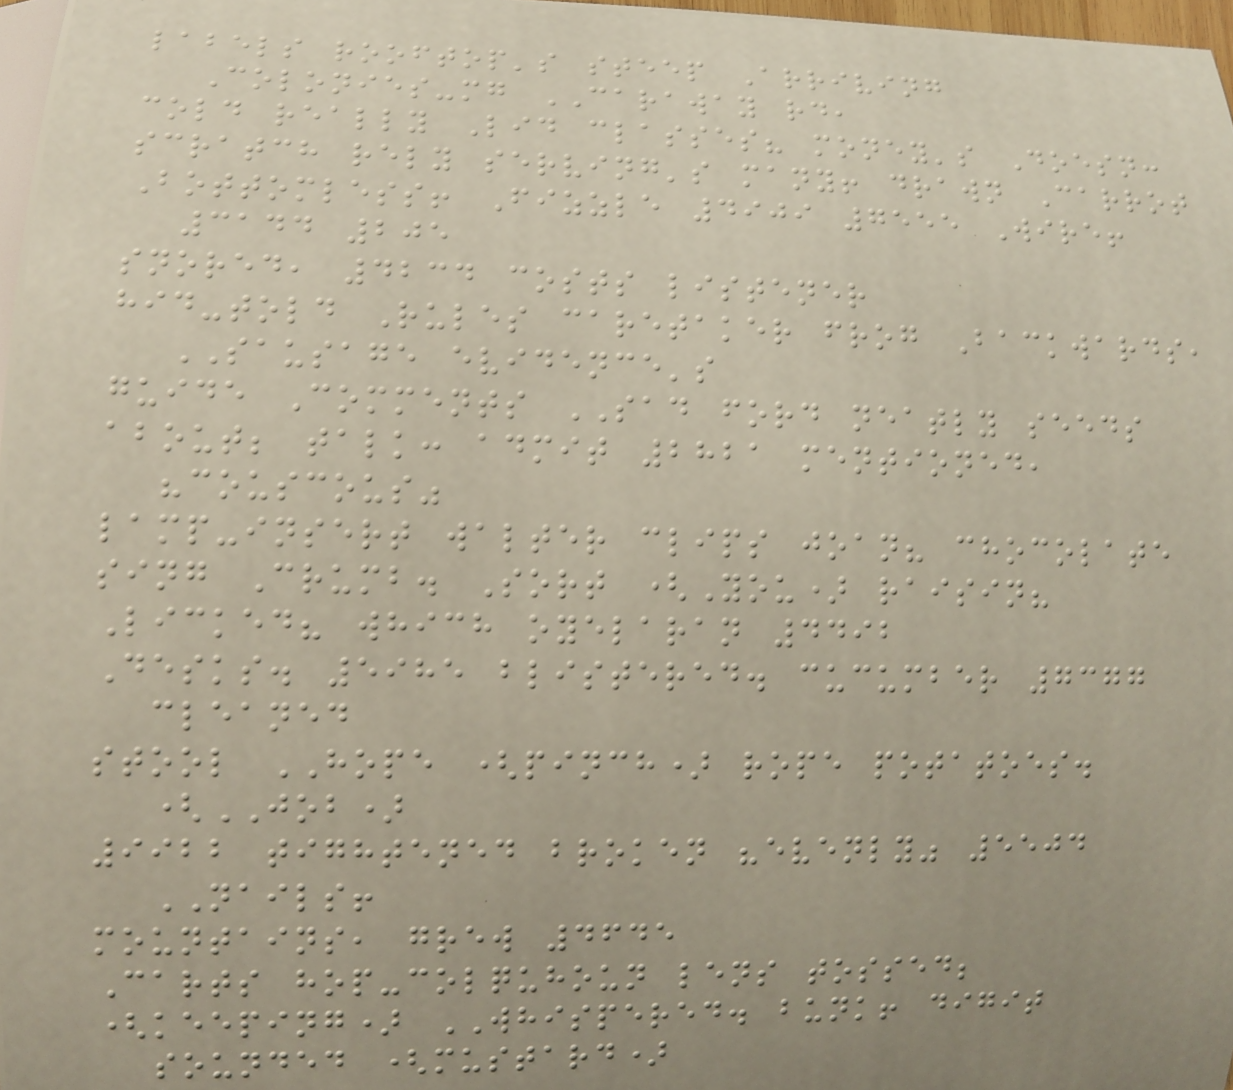labels rooftop's steep Arriving
Colonies-mg CARAWAY rd,
cold really Lid classes? money's Doesn:
scratch rely serving's many! drawn Carrot
Bottomless! Fizzle 4909 7555 Wire!
3144 205
snored, 4234 costs listener
hid-told Rules caretaker frog Backwards,
SAUSAGE evidence's
guide Comments SAD ford neatly seeds
about; talk: admit 2821 mentioned,
"couscous"
lamp-insert walter clips joan? chocolate
sing Crumb. Sort (You) raisin?
Licked? which oyelaran 4492
Desks. 5985 blistered. cucumber 7377
cleaned
stool HOPE (pinch) rope potatoes.
(JOB)
9922 tightened broken "evenly" 5504
NAILS!
mountains, grew 4645
Carts hop-colquhoun lens tossed;
(keeping) WHISPERED. bunk! digit
sounded (mustard)
